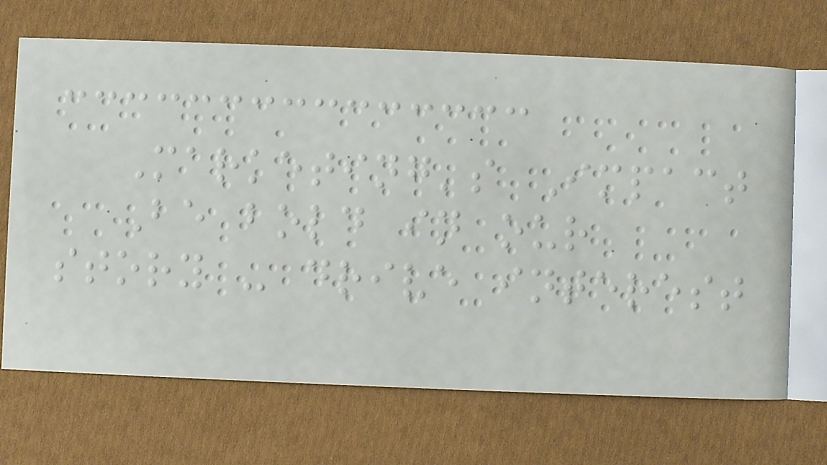Marketing's Impact
Be bold in our
story - drive interest
